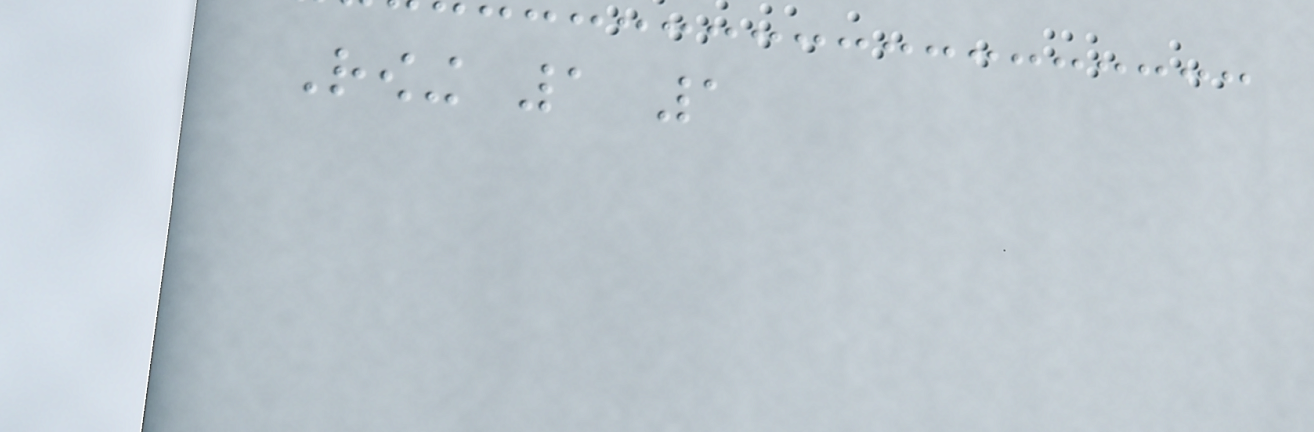Rowing 1 1
